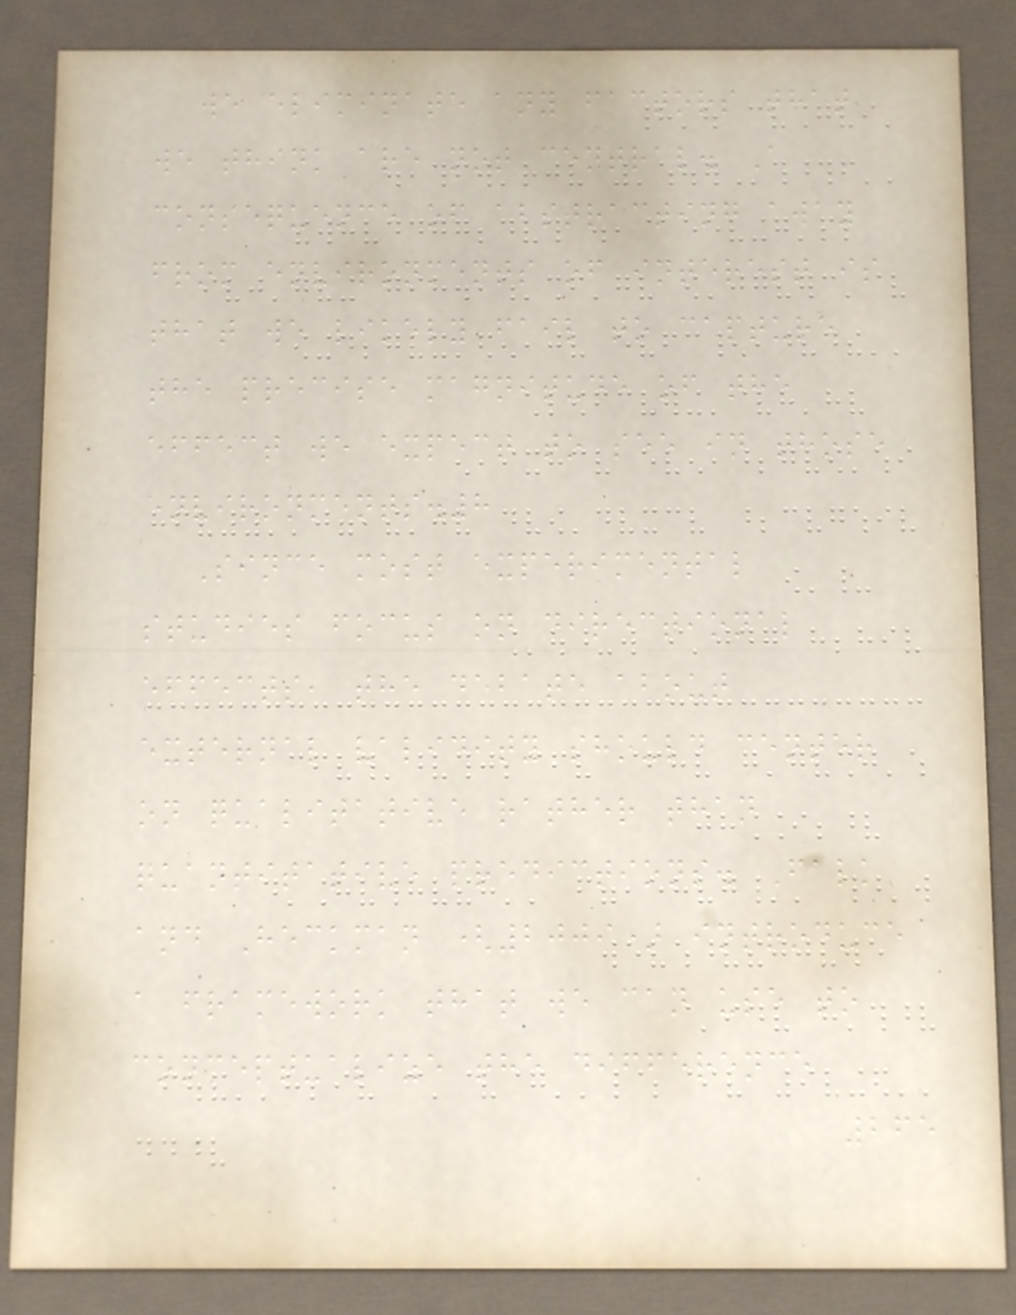we eliminate any factors that
we think are not central. A
consequence of abstracting away
from environments of interest is
that we likely fail to capture
the precise magnitude of the
effect we expect to see in those
environments.8
Since most experimental
studies focus on directional
effects, the debate about
external validity should center
on qualitative rather than
quantitative predictions. Falk
and Heckman (2009) introduce
a framework that we can use to
conceptualize the difference
265
